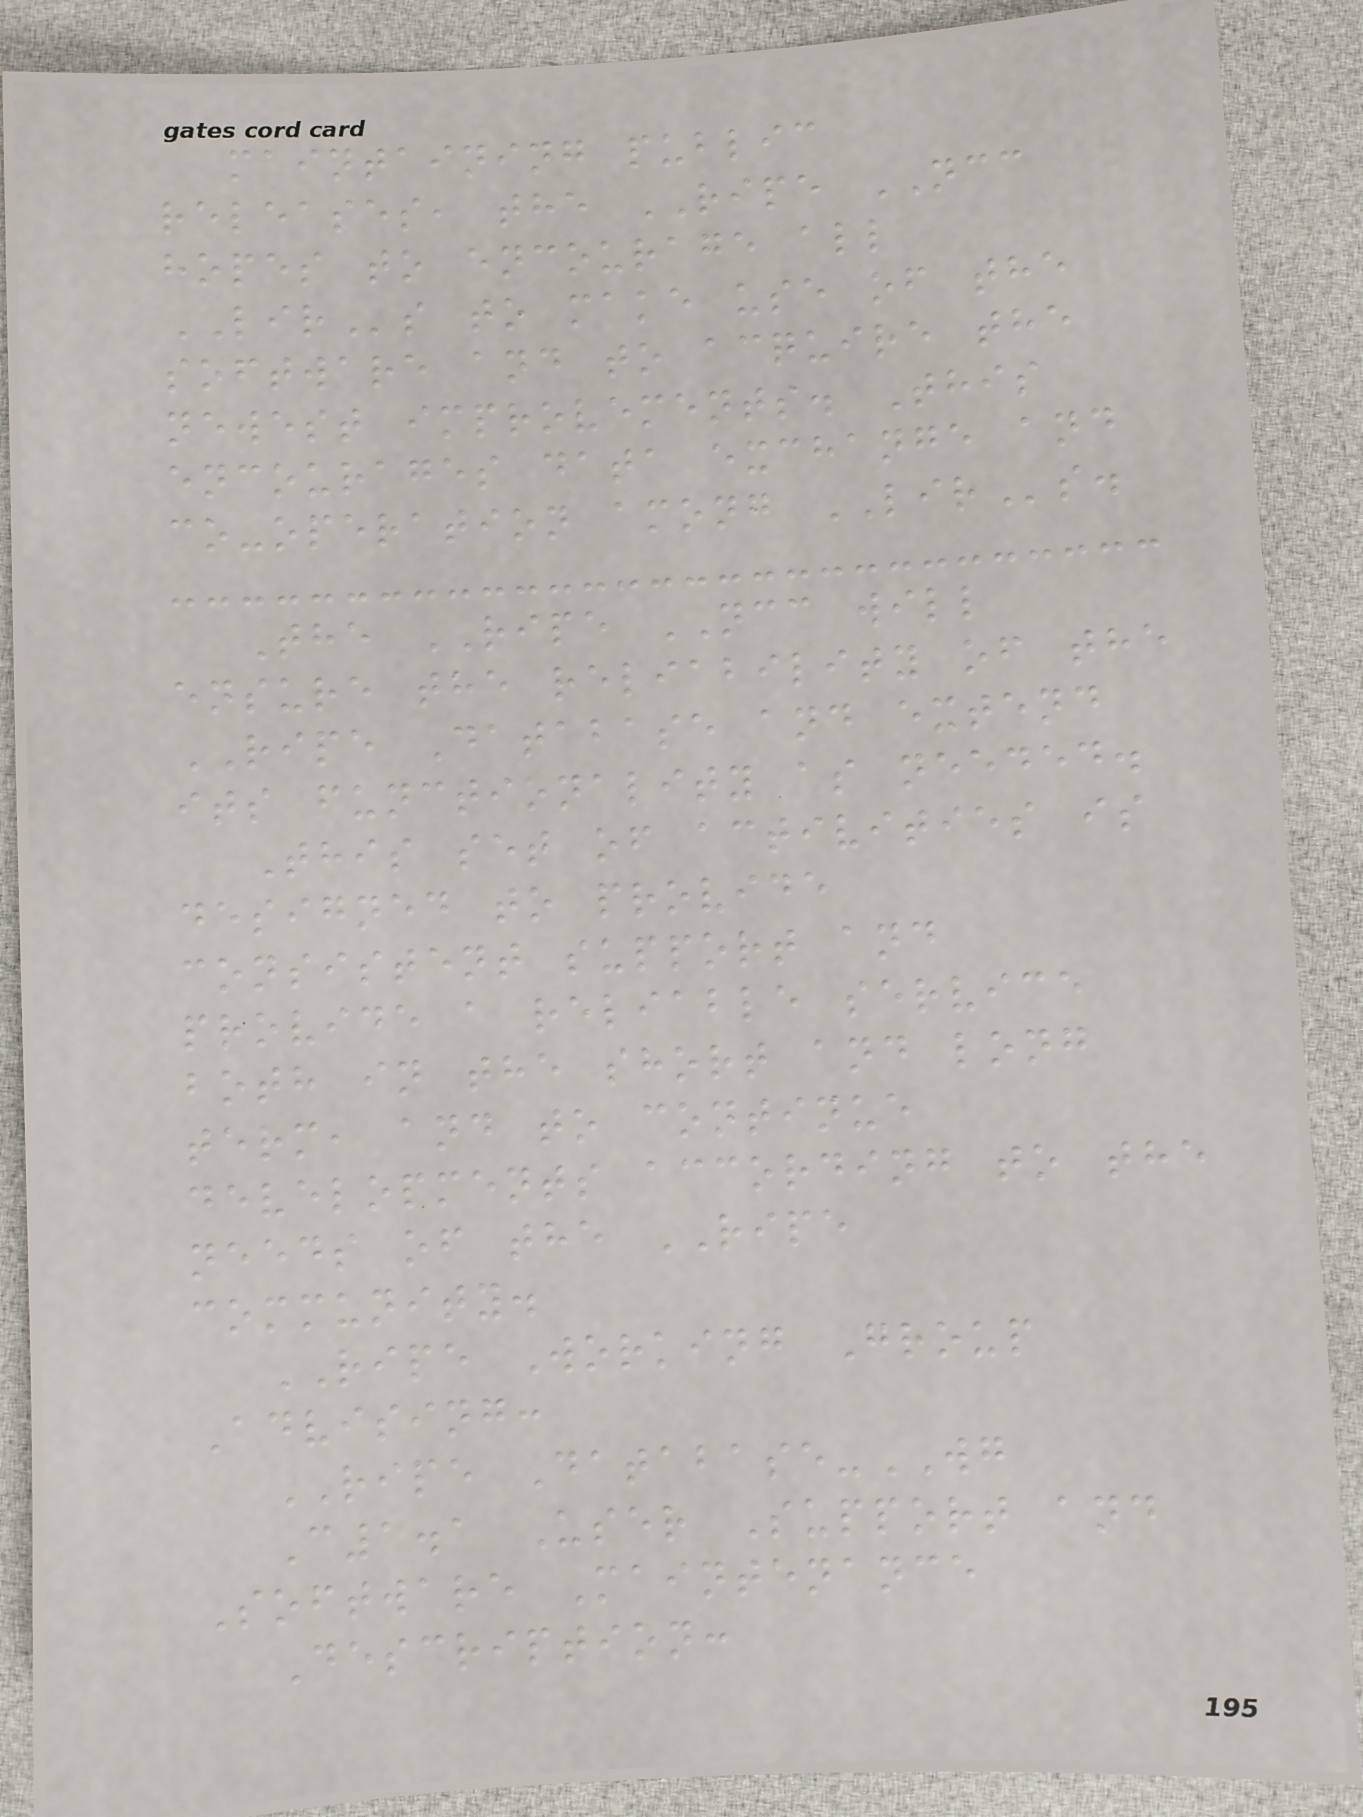maintaining public
releases, the RIPE NCC
hopes to encourage all
LIRs to make use of the
software and to acquire the
newest improvements. This
encourages data exchange and
co-operation among LIRs.
The RIPE NCC will
ensure the reliability of the
RIPE Database and extend
its functionality as needed.
This set of activities is
designed to provide
consistent support and
provide a reliable service
both in the short and long
term, and to continue
developments according to the
needs of the RIPE
community.
RIPE Working Group
Advising:
RIPE Database-WG
C1.1 User Support and
Software Maintenance
Description:
